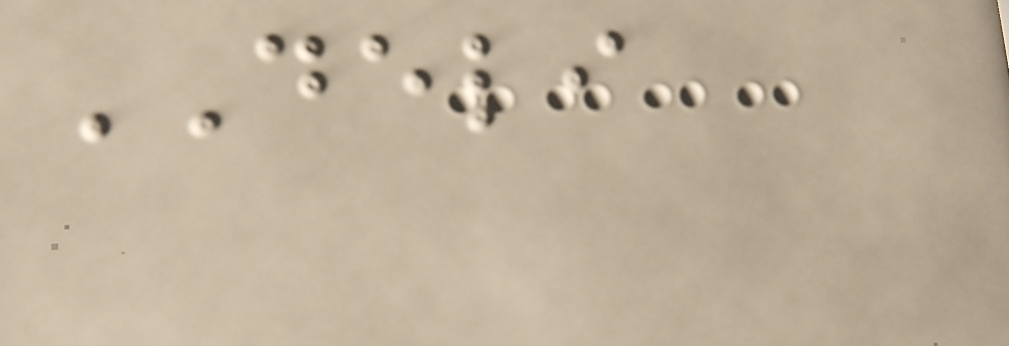DELI
